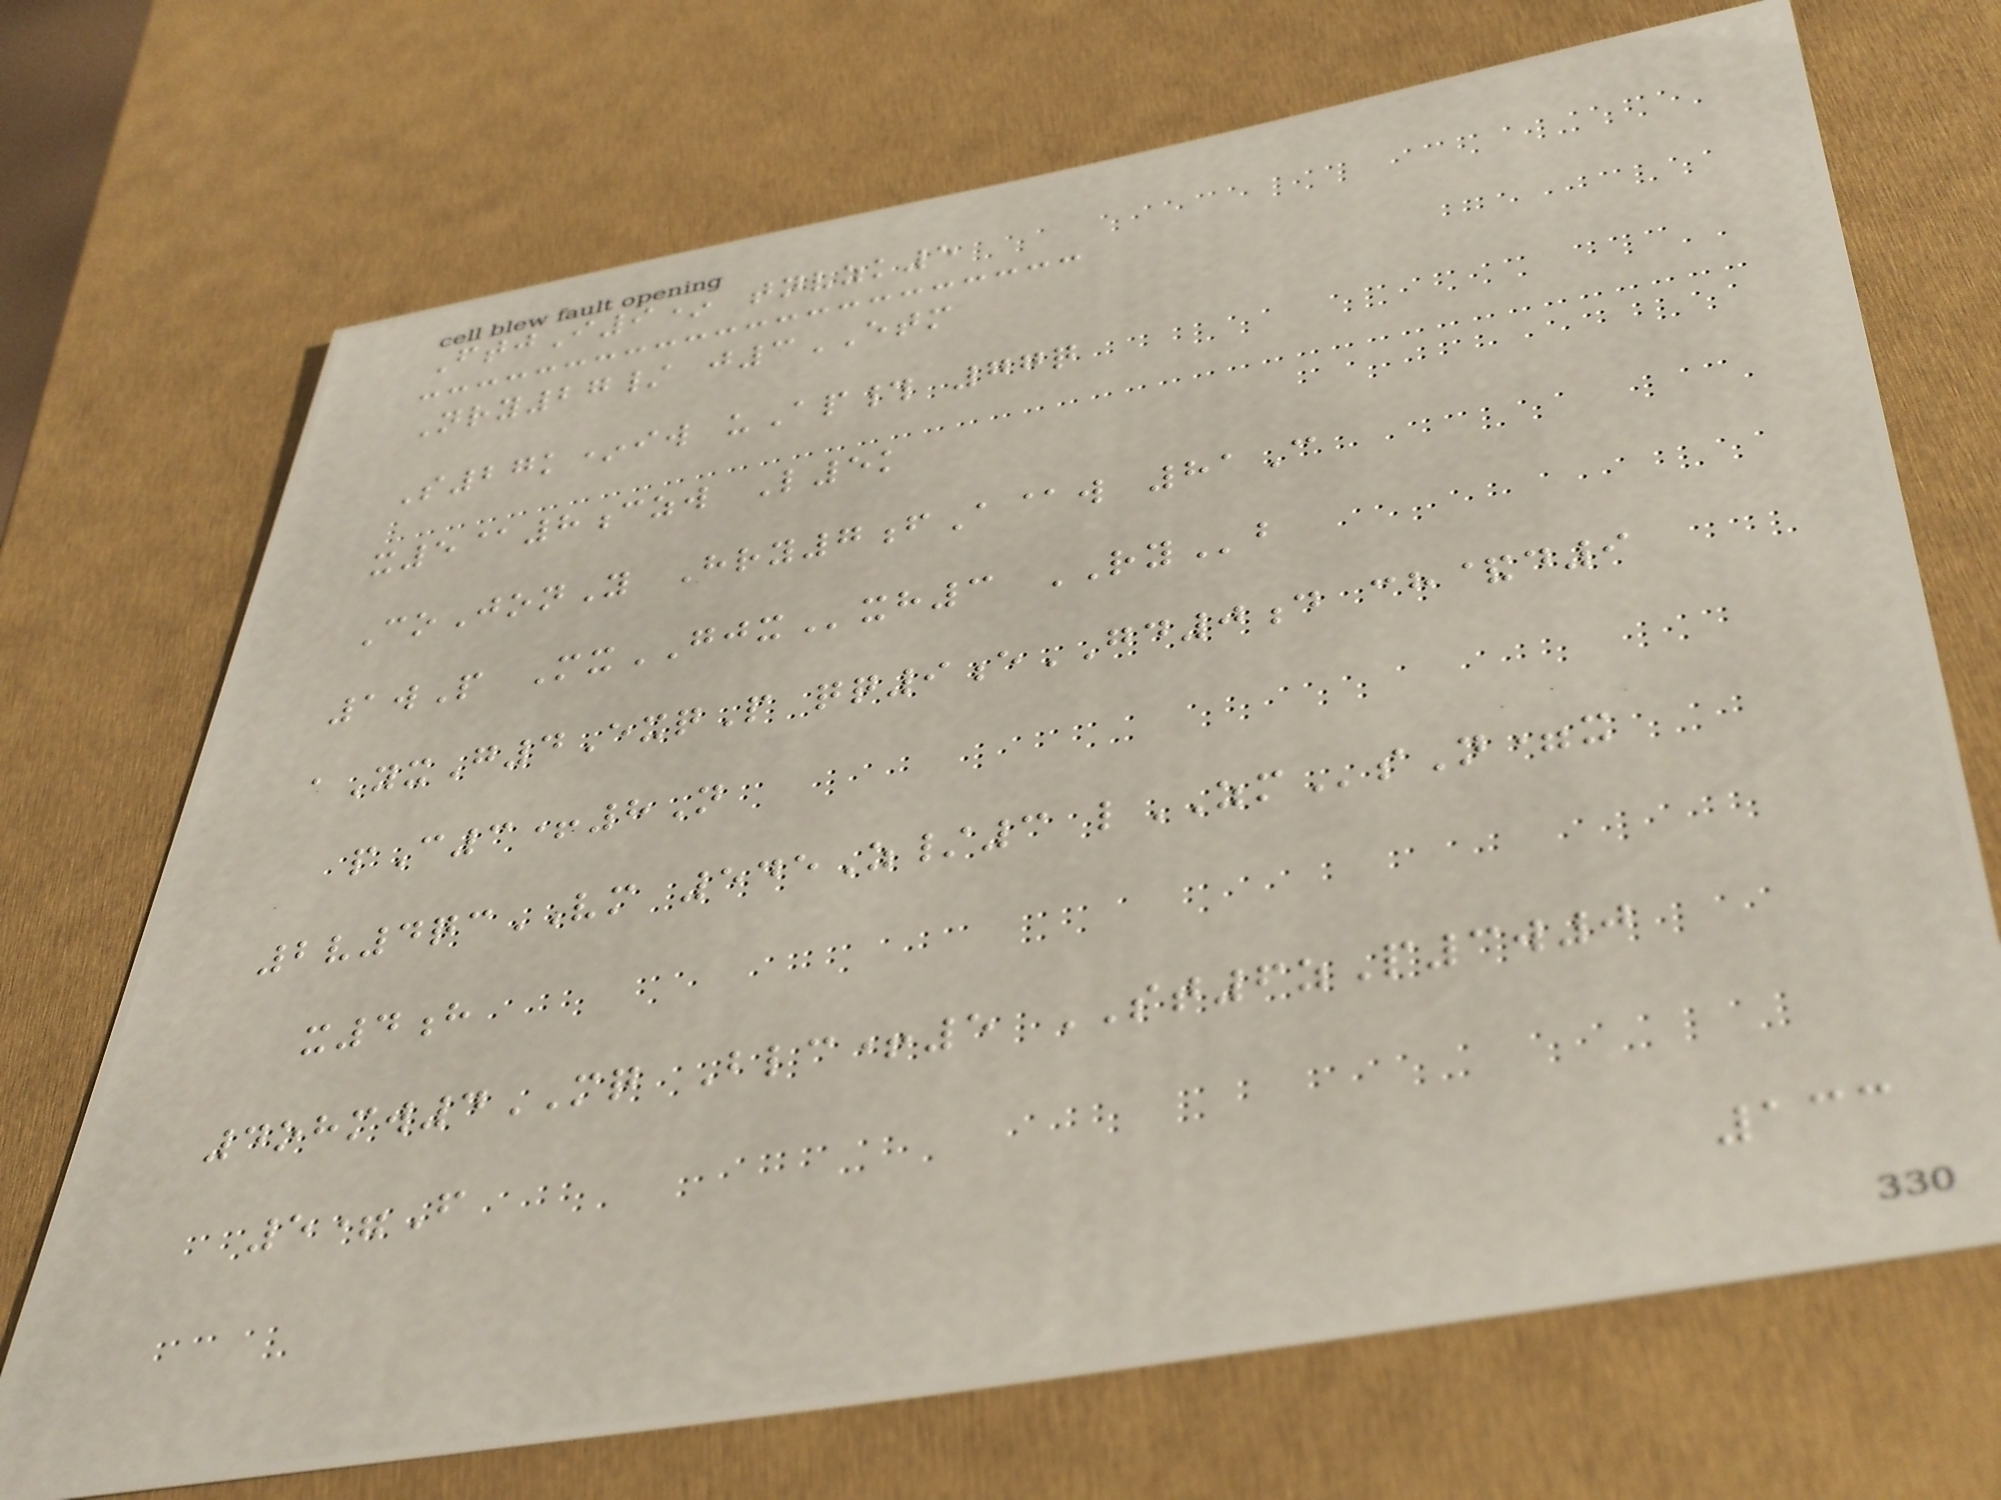FtjI9* tnvzk5
Nry27/ j3ETM
S27k*iw uAp# 77q
x5@8czw L5k
CoJonY Hry7fA@w 81C
1wP MxGJXxh3 RYb
aYxG4ExqP qq9eGD0d ch&d9
pC3+8N
2v4qcVM 545Z/3 lZMsN=x
x4h
4ohmw4MQ Blc+5 ST6zP3w0
5=F
133
